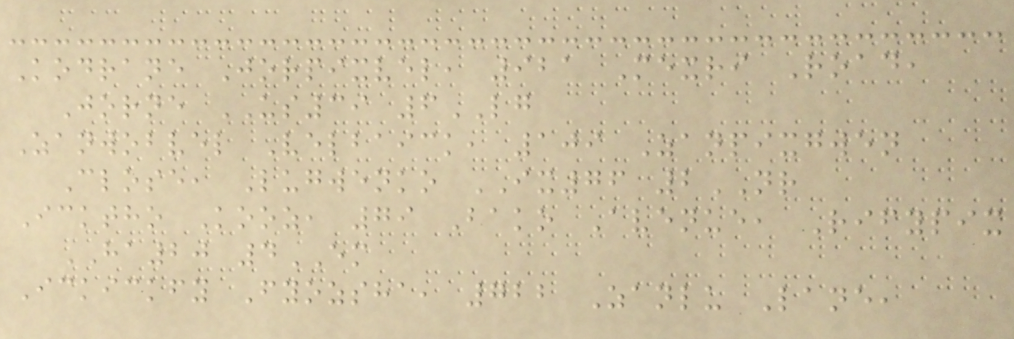Kodrane Jorpixvel, 921 Mexri Road,
Jorne US39 6LG
Zanwobvel Velbaick, 109 Zanpixgwen
Close, Lugwenko IX76 2NR
Icktho Kooz, 79 Bako Avenue, Rifypix
HA20 4EM
Ickickfy Fyozsha, 722 Zanlu Lane,
